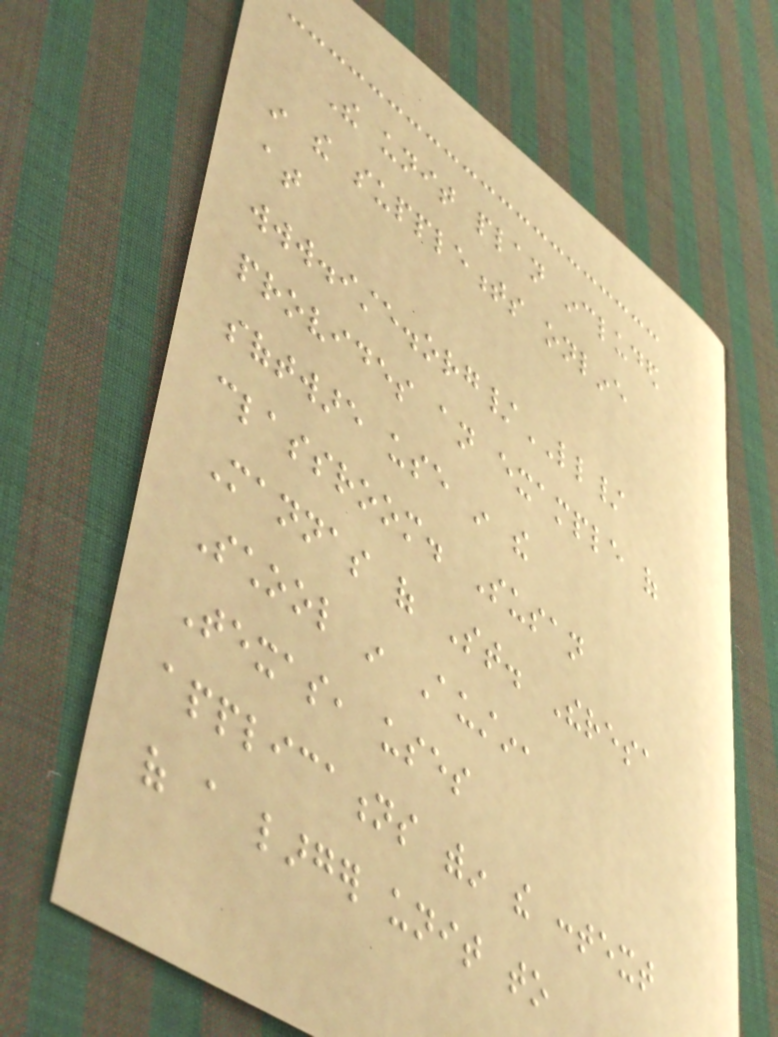The unit plan included
in the supplements online
at
www.iste.org/LL/
provides an example of
software use in the
classroom. Susan
Mannas of St. Theresa
School in Austin,
Texas, uses
applications within the context
of a larger unit to
